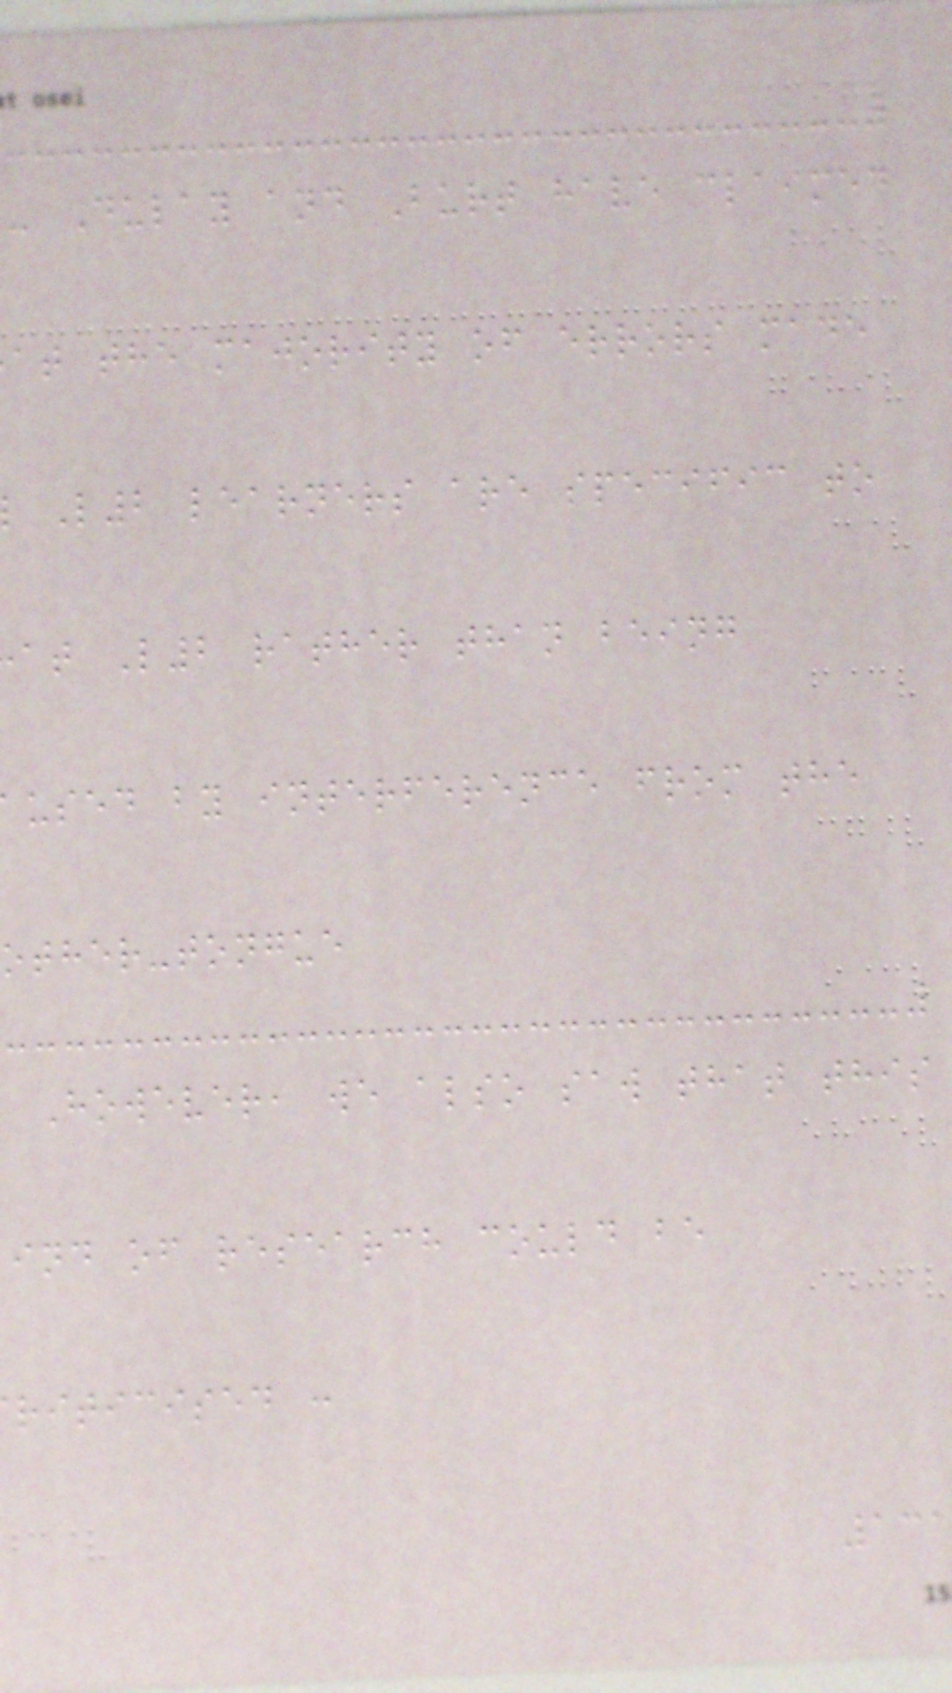- Dulay and Burt have claimed
at the majority of errors made
L2 learners are specific to
at L2 rather than being
used by interference from the
other-tongue
However, we also saw that this
ind of research could be
riticised :
